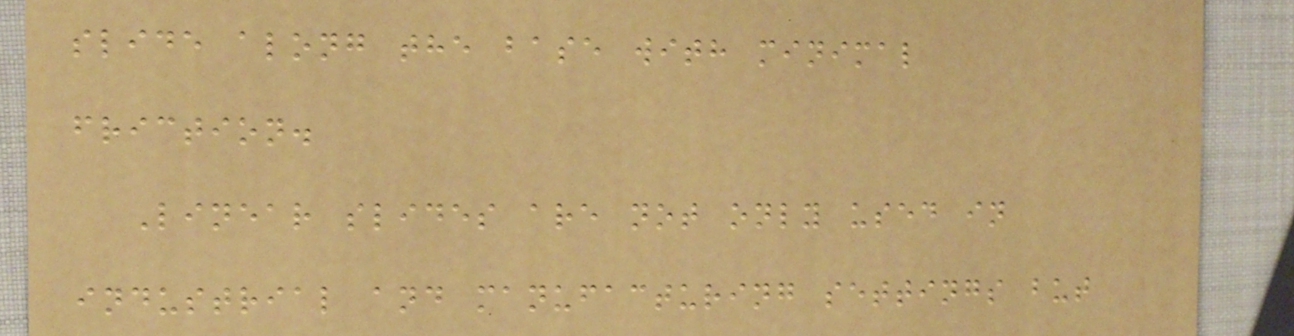slide along the base with minimal
friction.
Linear slides are not only used in
industrial and manufacturing settings but
